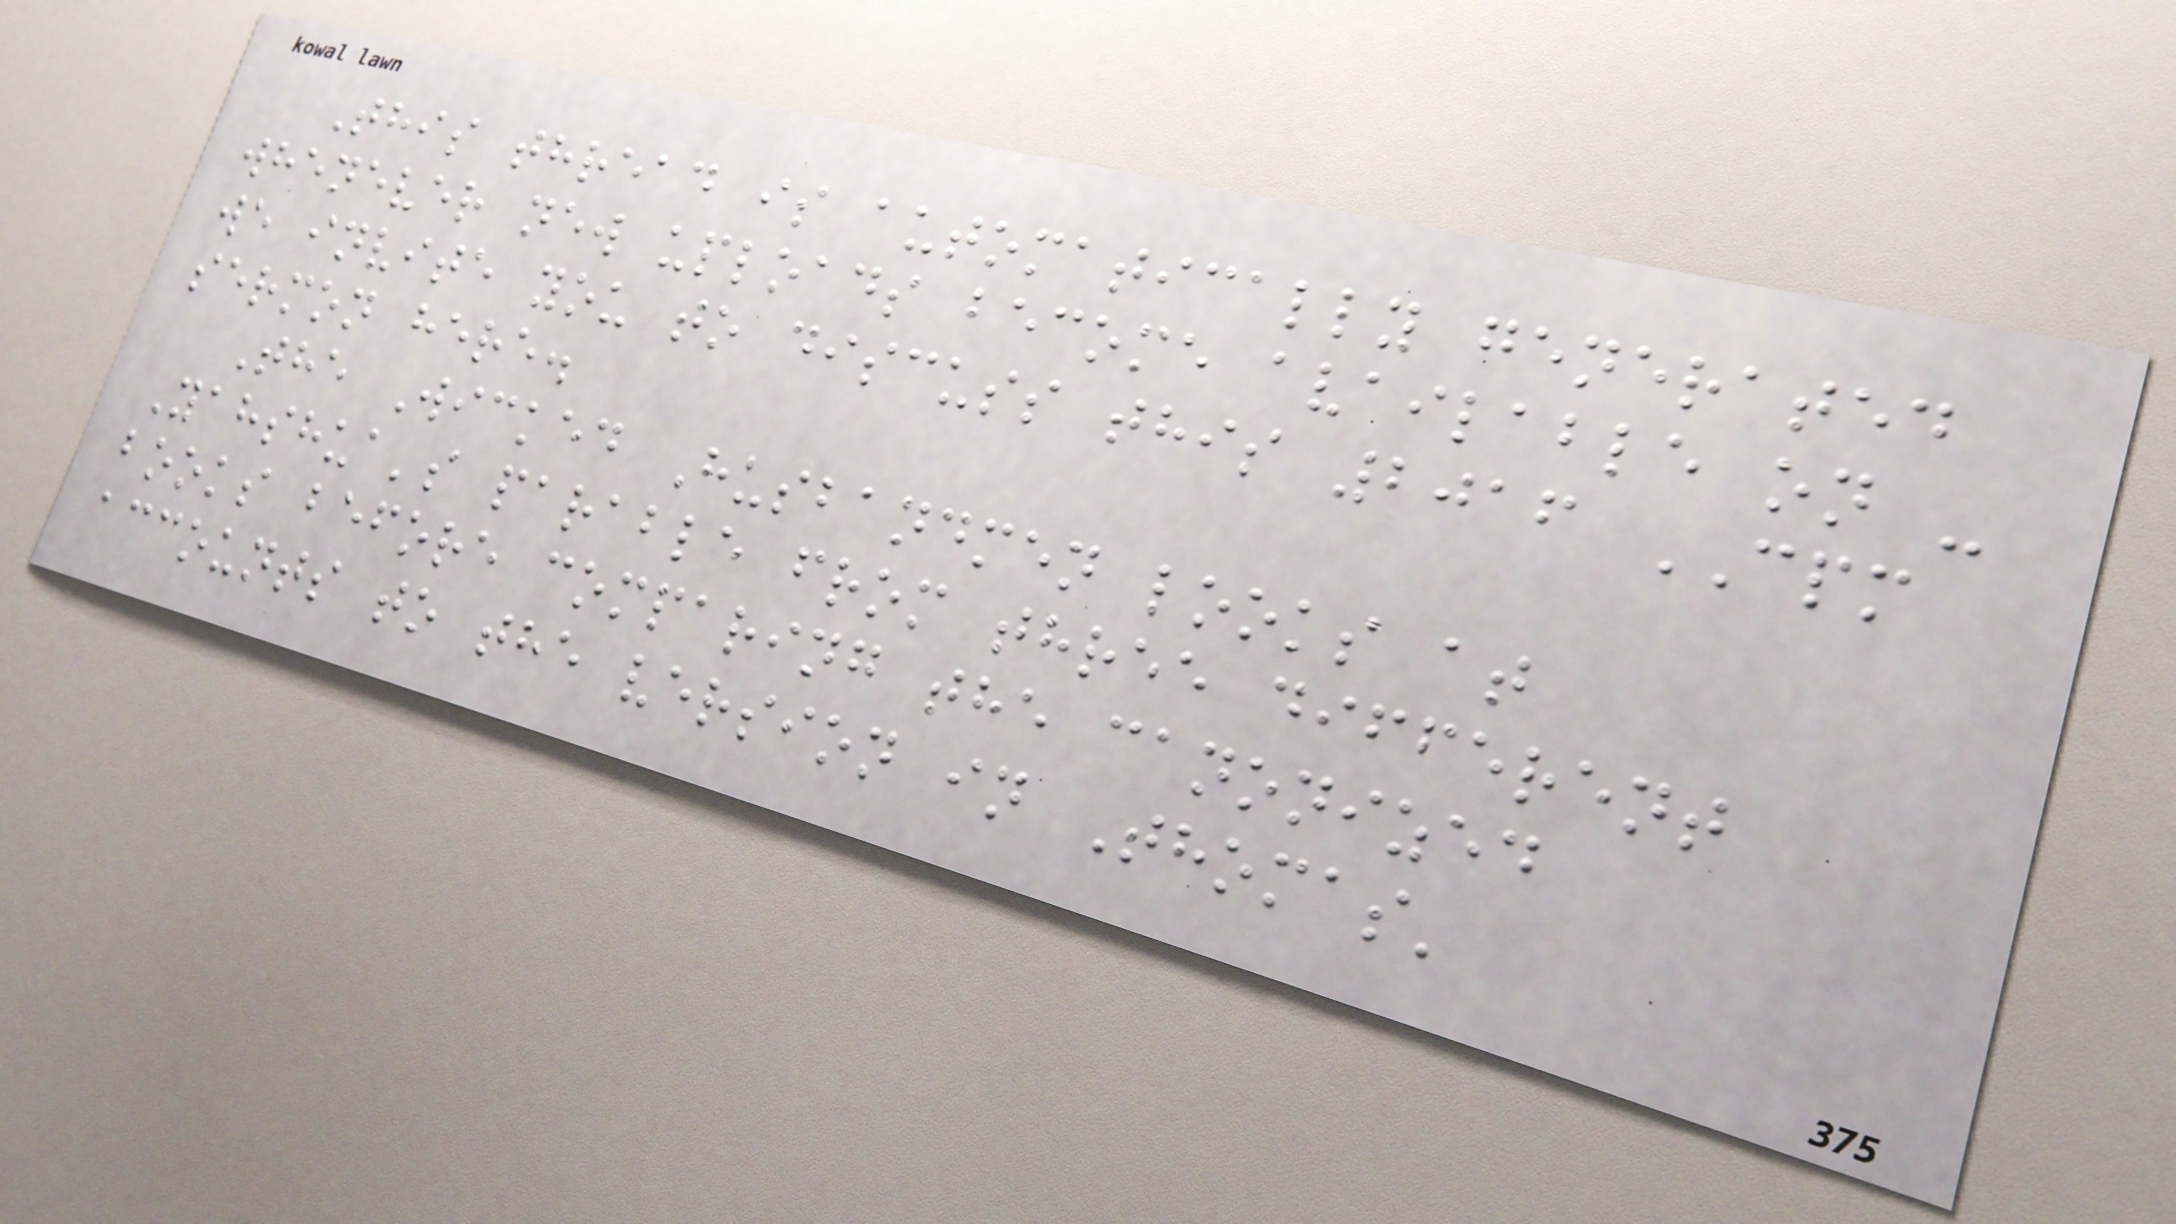This thread is automatically generated
whenever new uploads become available on -
we invite you to discuss this 2016 CPM
sermon here.
The Wicked Husbandmen looks at
Yahshua's parable from three different
books before comparing the canonized
accounts to the version in Thomas'
